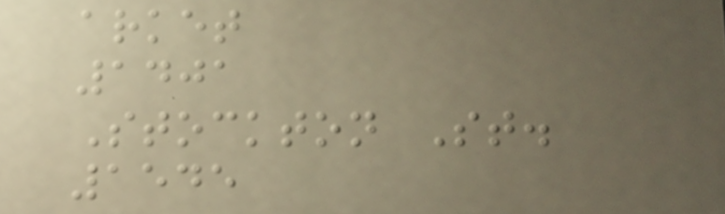arket
1401
Stockton St.
1545
